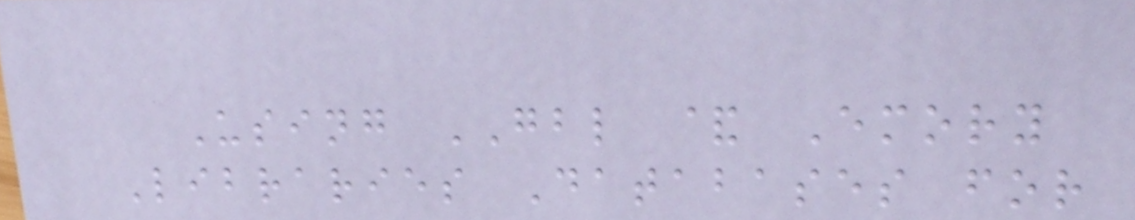Using GBL & Emory
Libraries Databases for
